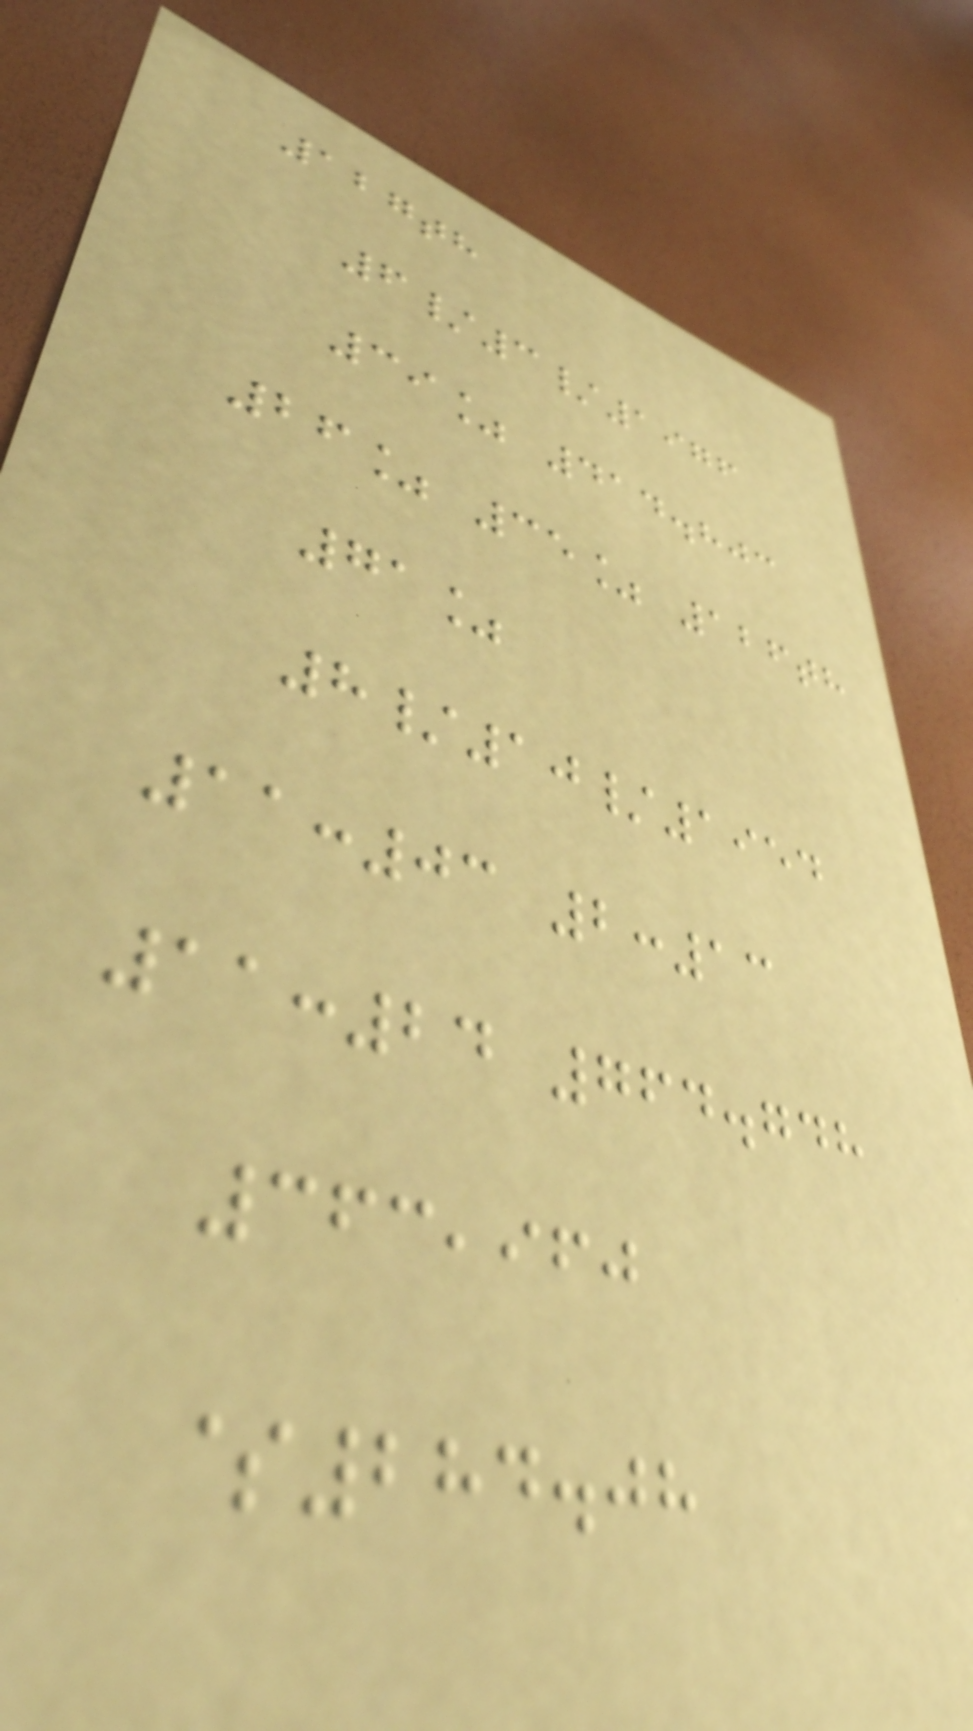127th
6/3/1976
39% 414.803
26% 35% 126th
71%
8/10/1954
11:03 2:13
11:24 764.748
363,960
$284.08
